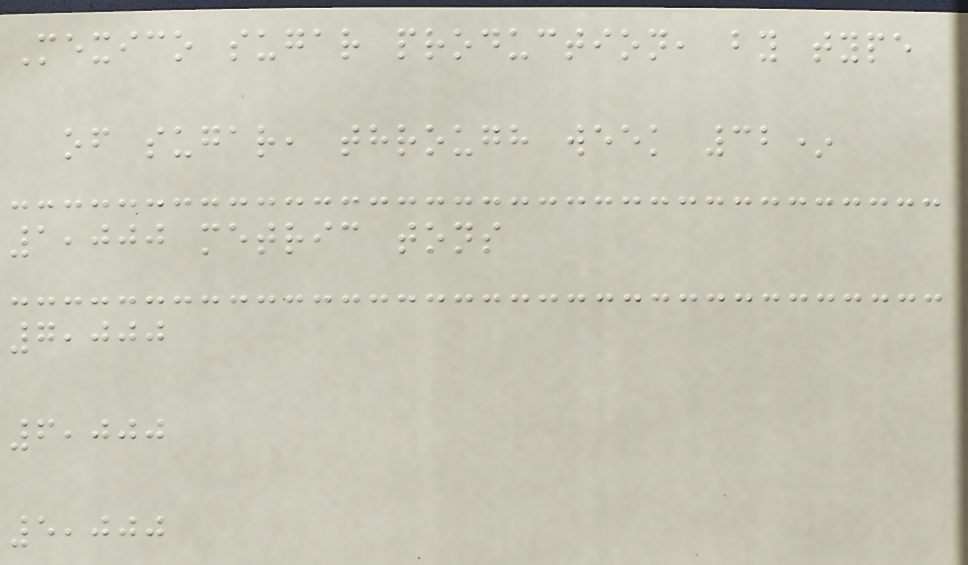Mexico sugar production, by type
of sugar, through week 32*
1,000 metric tons
7,000
6,000
5,000
